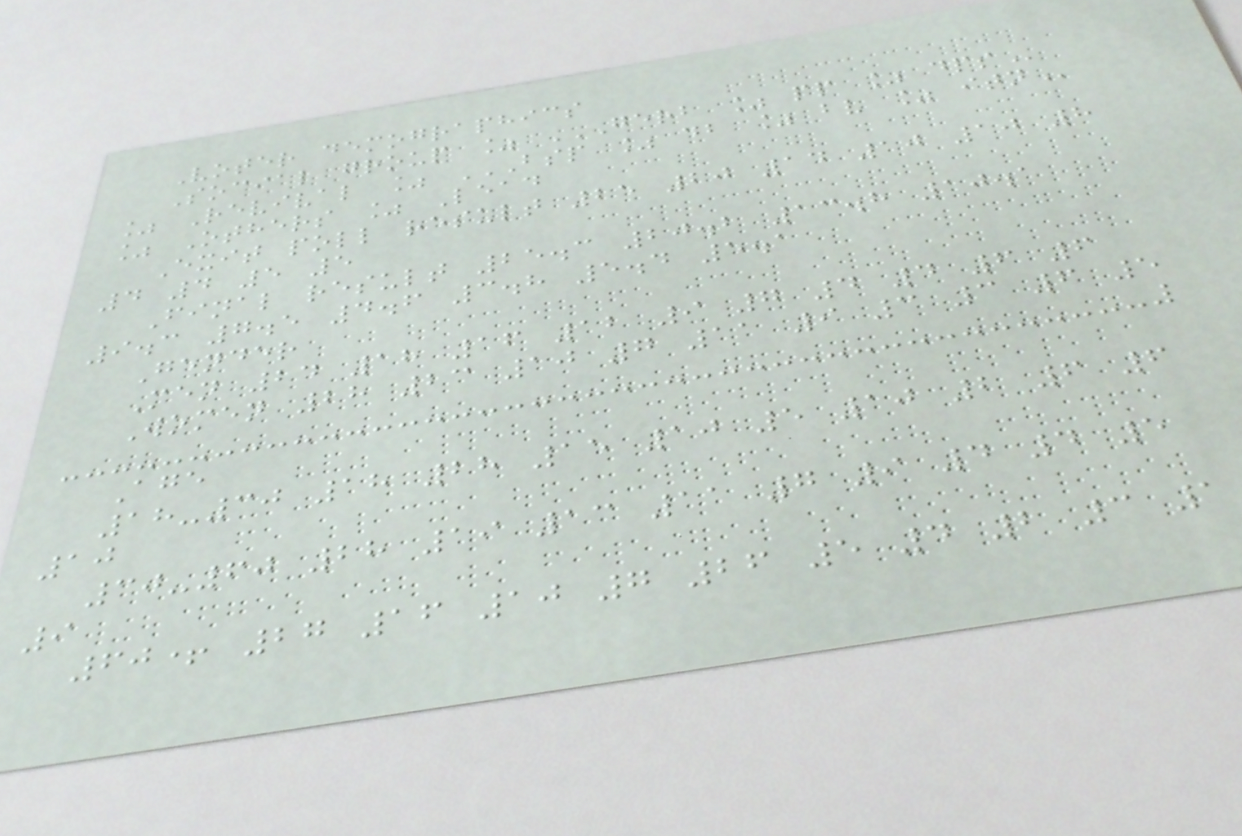Voter demographics
Social group % GERB % PP % DPS
% Revival % BSP % DB % BV % ITN
% Others % Lead
Exit poll result 25 20 14 10 10 8
4 4 5 5
Final result 25.3 20.2 13.8 10.1
9.3 7.5 4.6 3.8 5.4 5.1
Gender
Men 24 18 16 12 9 7 4 4 6 6
Women 28 23 10 7 11 9 3 3 6 5
Age
18-30 18 28 15 10 5 10 2 6 6
10
30-60 28 19 13 11 7 9 4 4 5
9
60+ 27 16 10 7 26 5 4 2 3 1
